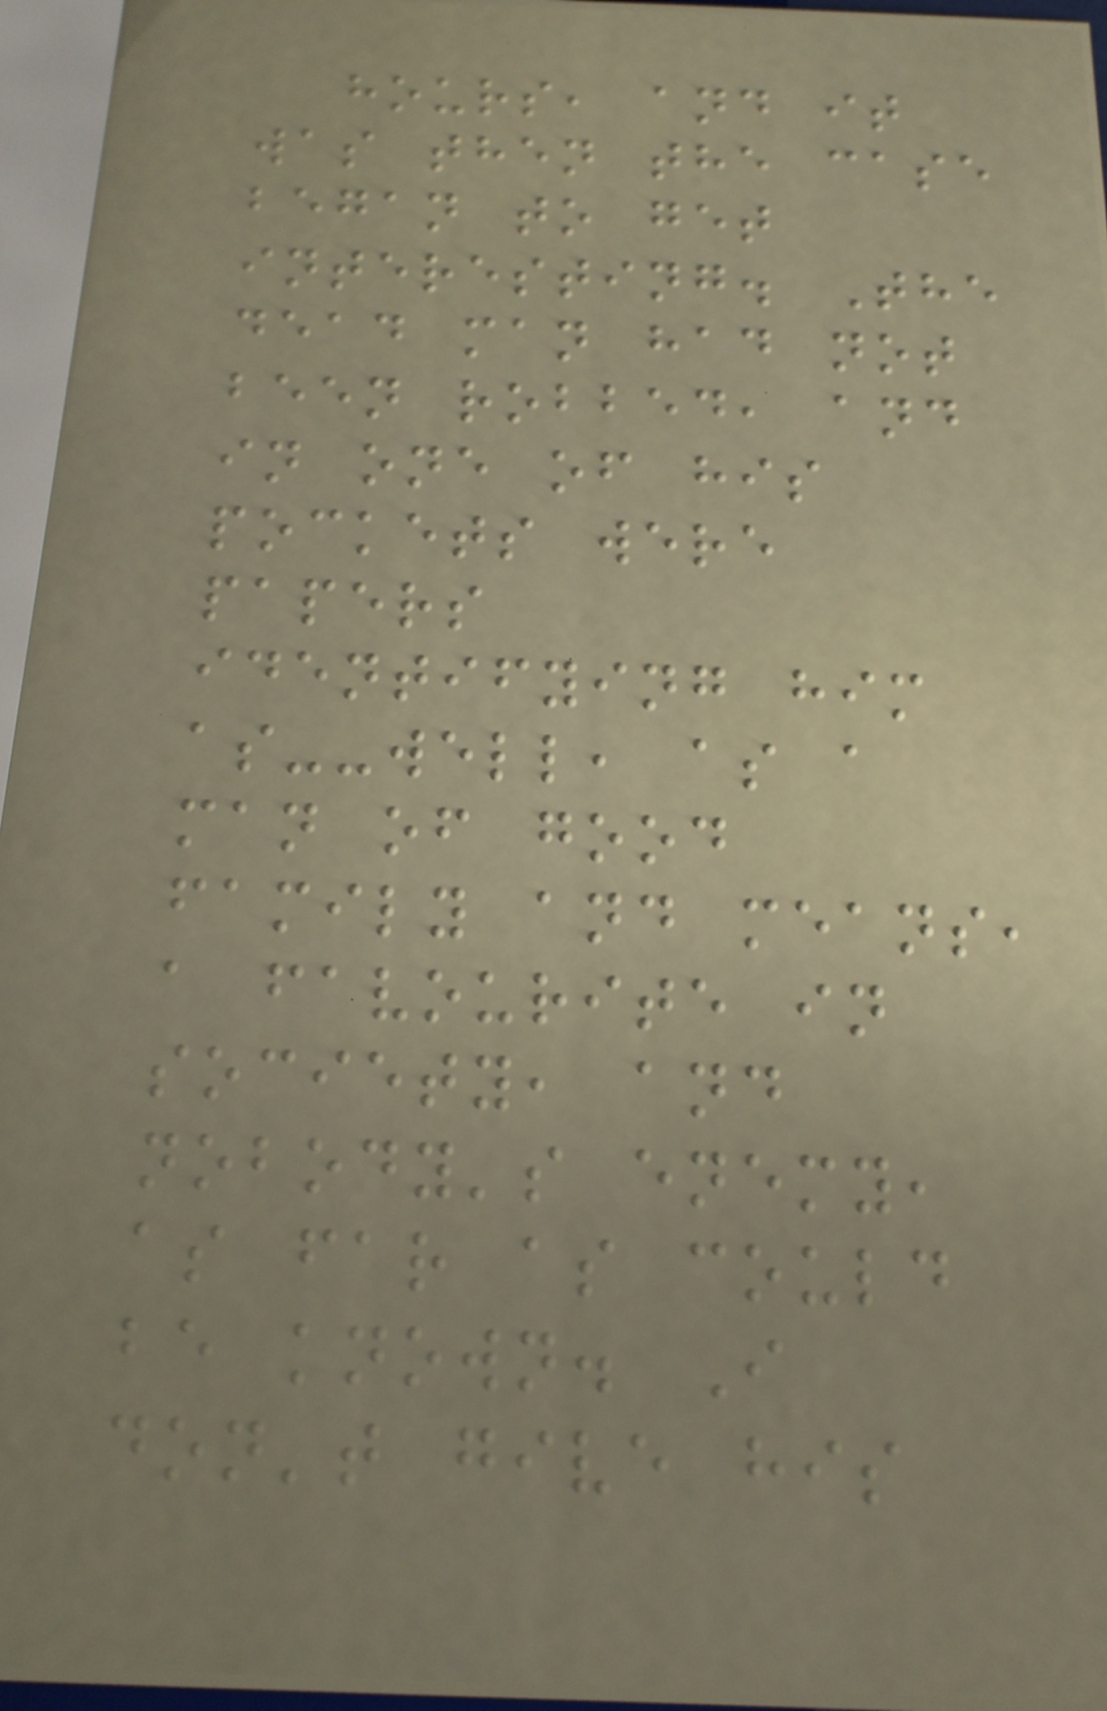hours, and it
was then the case
began to get
interesting. The
dead man had not
been robbed, and
in one of his
pockets were
papers
identifying him
as--well, as a
man of good
family and means,
a favourite in
society, and
nobody's enemy,
as far as could
be known. I
don't give his
